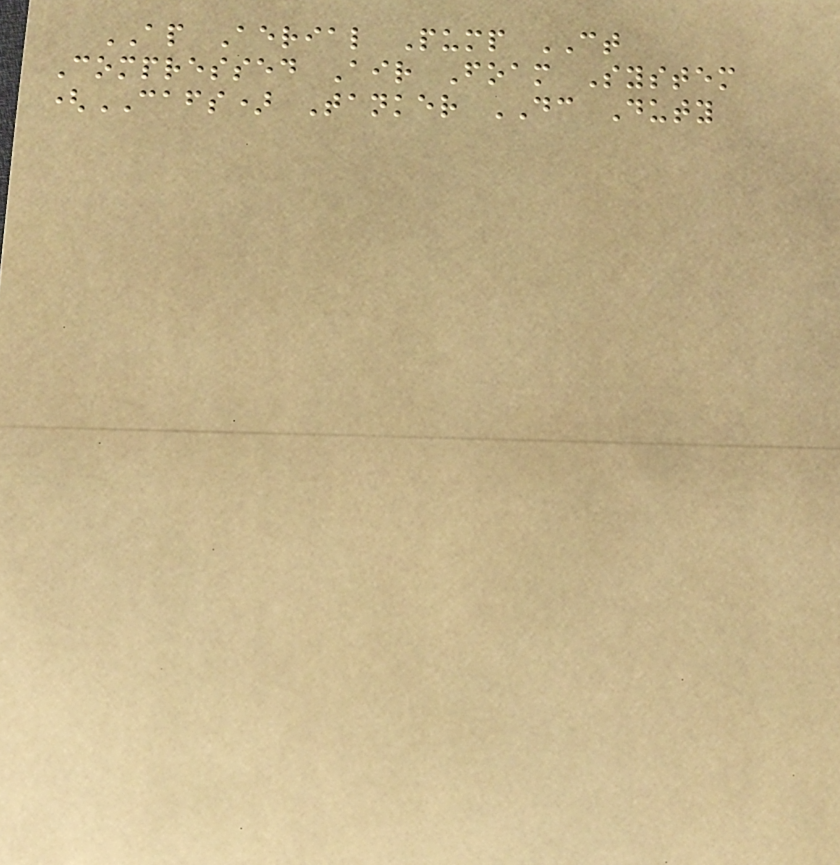AP Aerial Pump CT
Compressed Air Foam System
(CAFS) Tanker DC Duty
